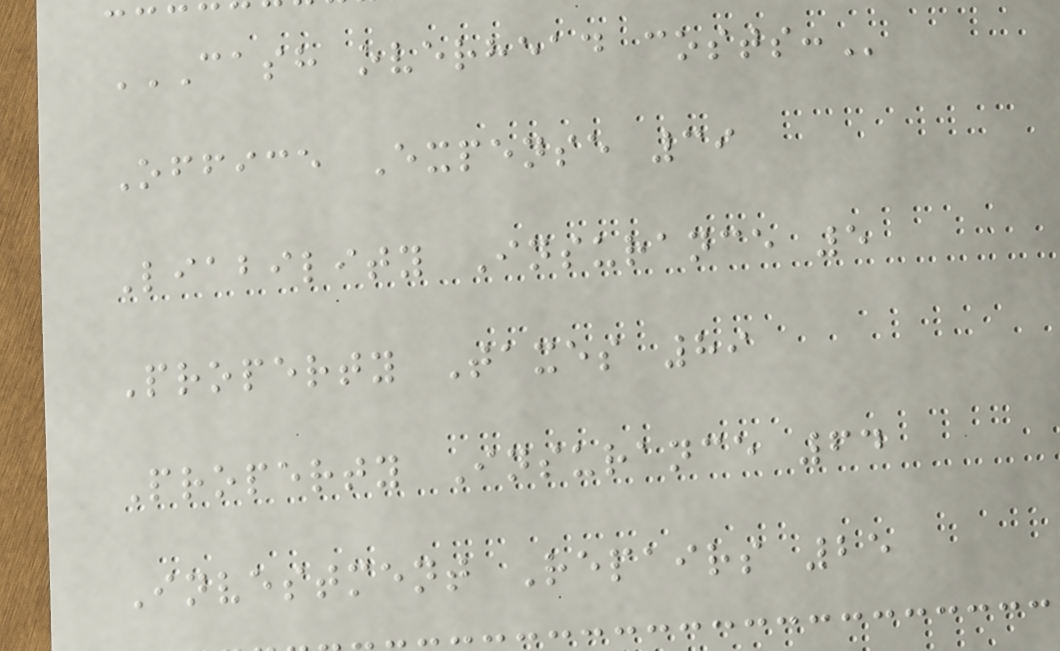CASH OVERHEAD COSTS:
Office Expense 39
Liability Insurance 5
Property Taxes 89
Property Insurance 64
Investment Repairs 25
